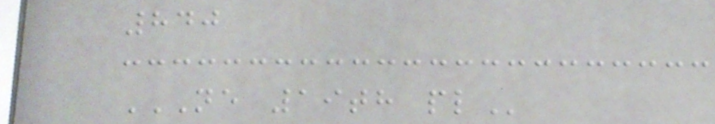840
NE 19TH PL
